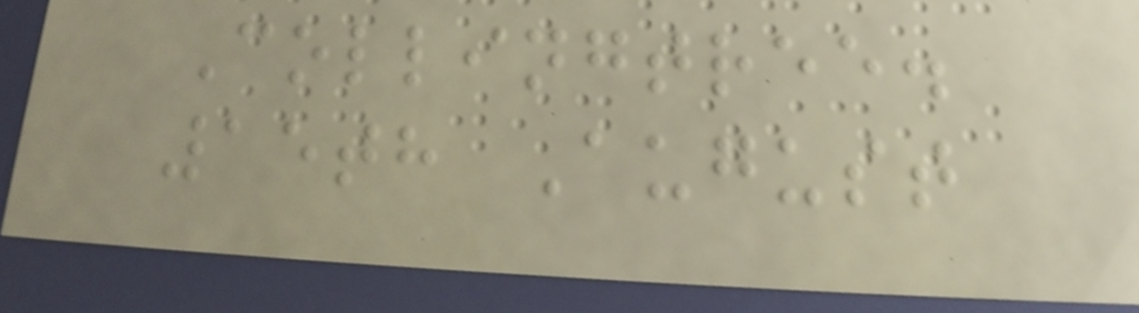Collingtree.
15th August
